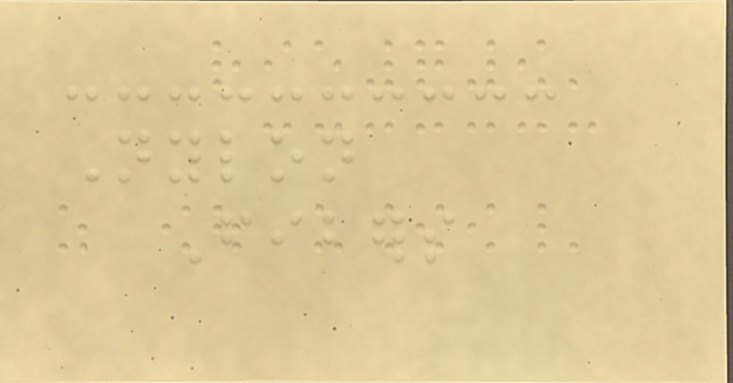Nylon
Fibers
